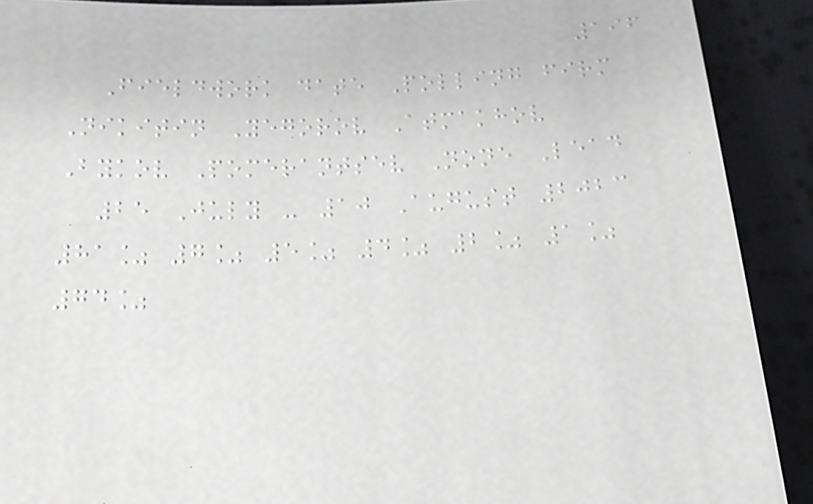196
Fieldwork date Polling firm
Nikitin Yegorov Atmakhov
Bykov Pomerantsev None Lead
25 July - 10 August 2023
81% 7% 5% 4% 2% 1%
74%
